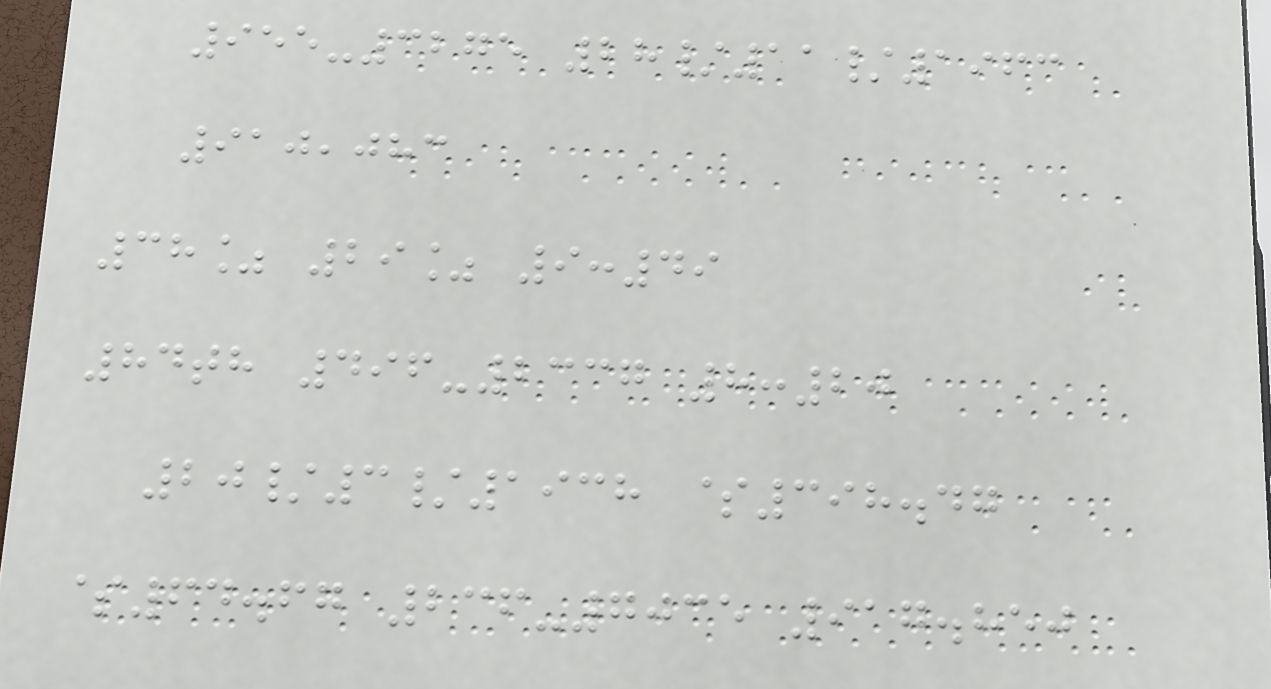955-3275 28/11/1963
910,083
38% 29% 9:49
84th 496-2337 8:20
20/3/1938 $398.47
$64.67 236-7035 917.850
